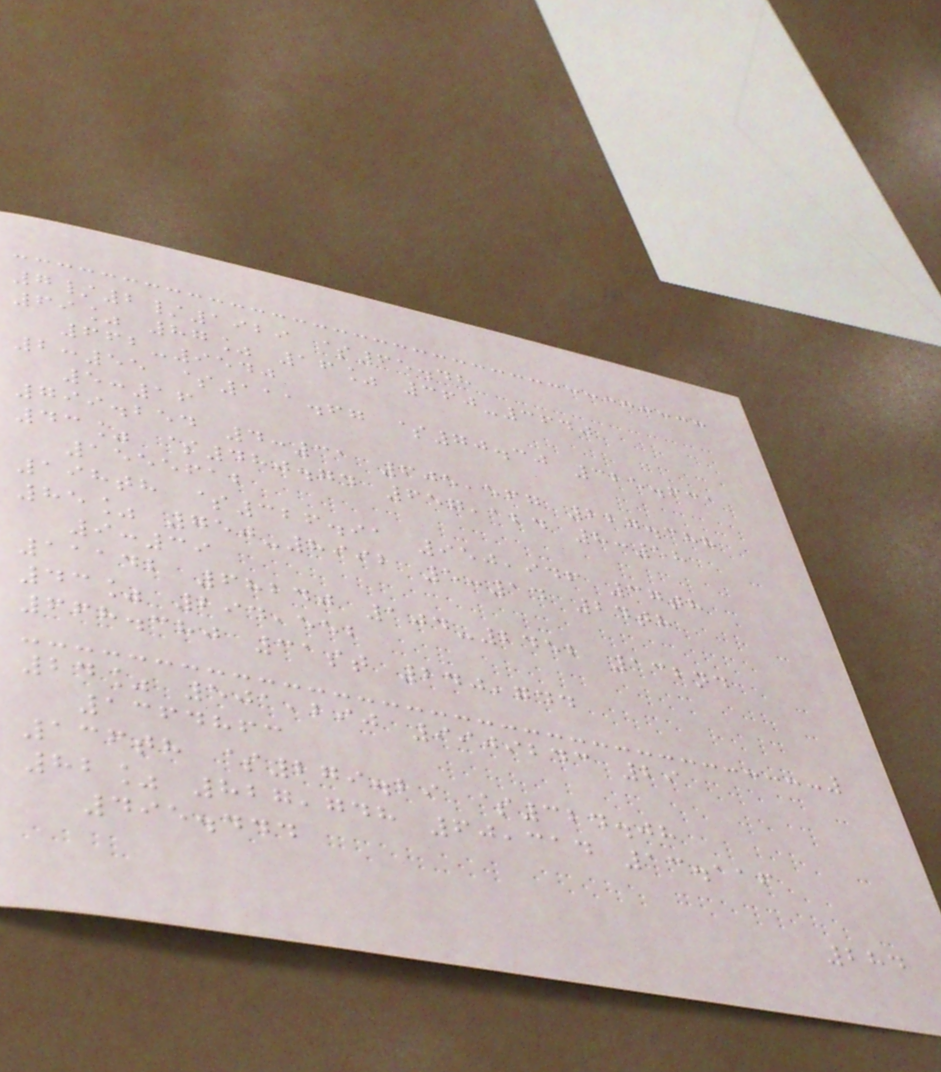7/2/1929 $65.48
69% 87% 16% 360-3640
662-9540
2:55 $111.67 $70.30 325.631
5:16
799.254 4:31 605,567 227.388
43% $480.74 657,124 8:58
1555612
198th $326.91 950,946 37th
85% 750-8992 5:14 24th
9:39
11142 68240 104-2452 132nd
43% 294,552
668.380 31st 240,744
24% 501,290 9909243 29
1364863
136th $279.29 $324.08
82% 827,748 60,314 13.116
495.444
284
